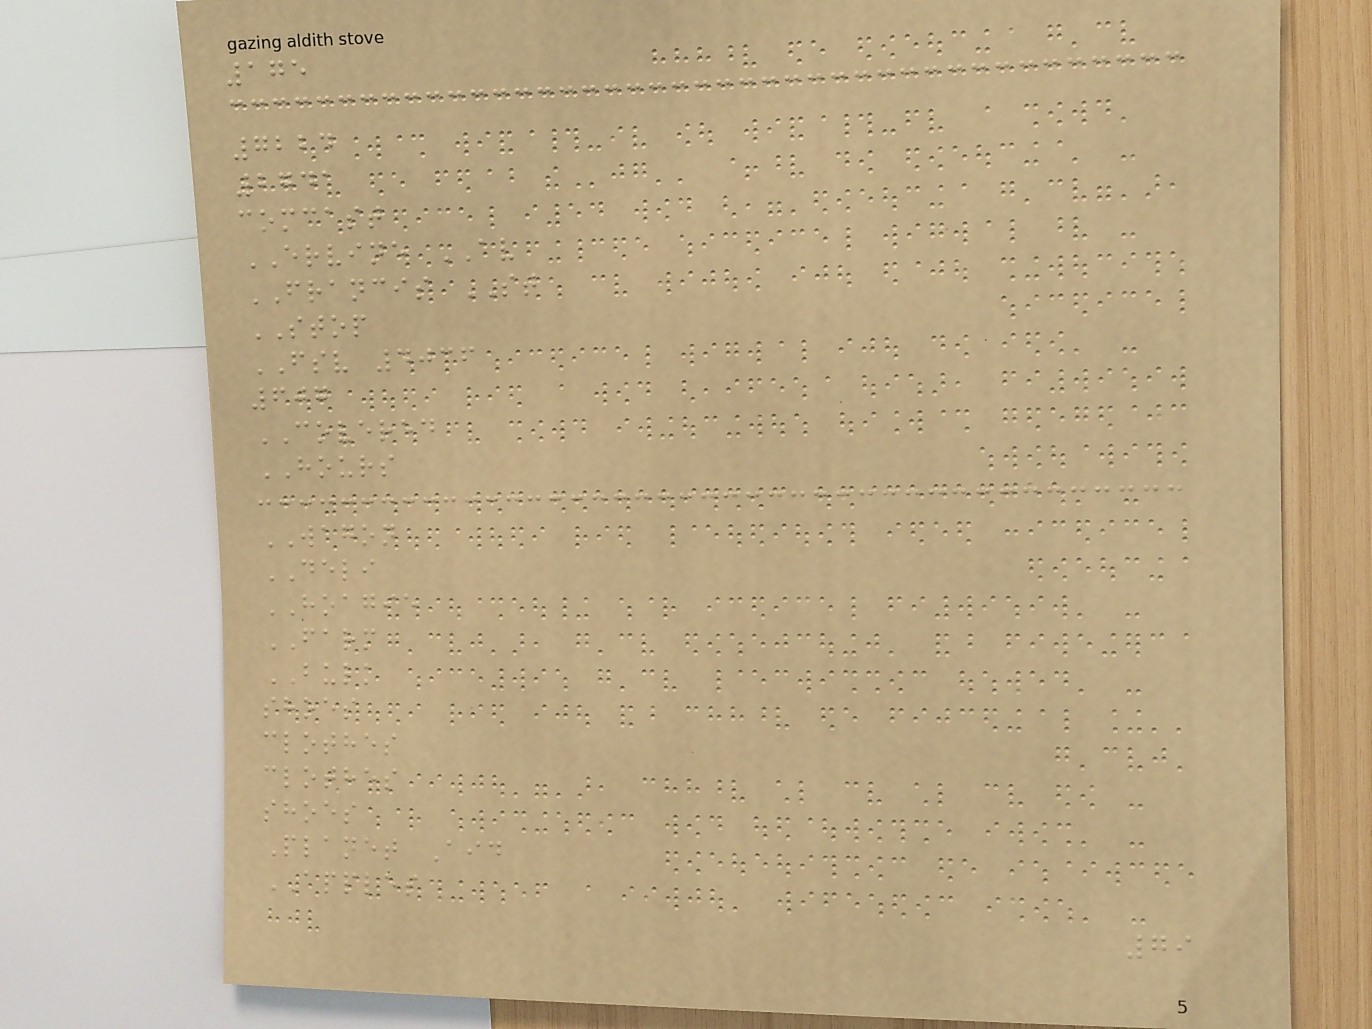175
7224
2741
comcast
ERVINE AV
FRANCIS ST
STOP
FSV 4036
607
COVERED
HOURS
WAGON
DELI
HOAGIE
FARM
BULK
shoes
clothes
clothes
shoes
Planet Aid
APPLES
79
